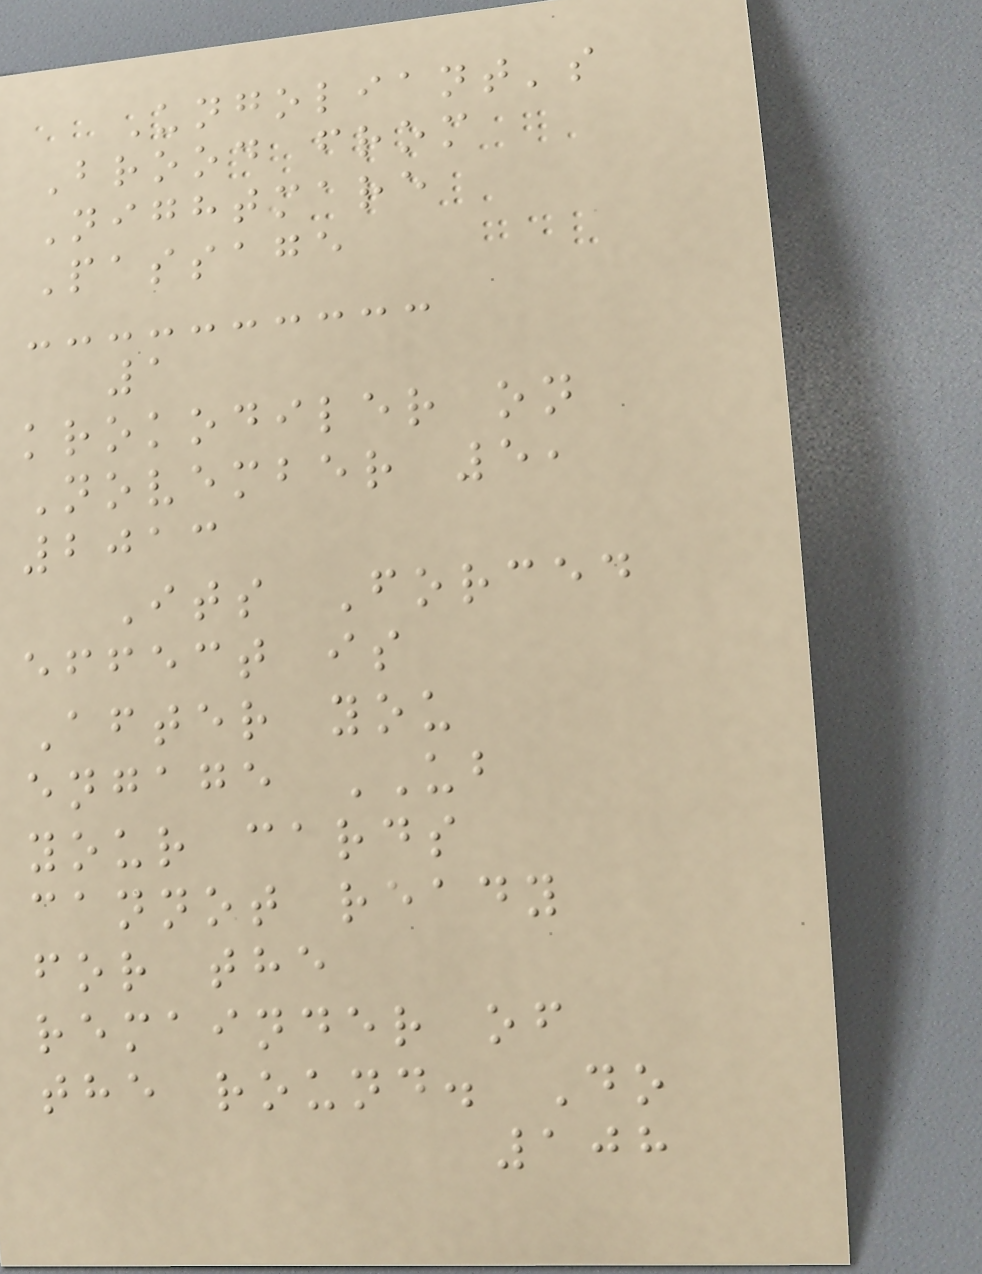Ungoliant's
Brood from
Nightmare
Passage
1
krokodiler on
November 5,
2013
Its Forced
effect is
After you
engage UB
your cards
cannot ready
for the
remainder of
the round. Do
108
